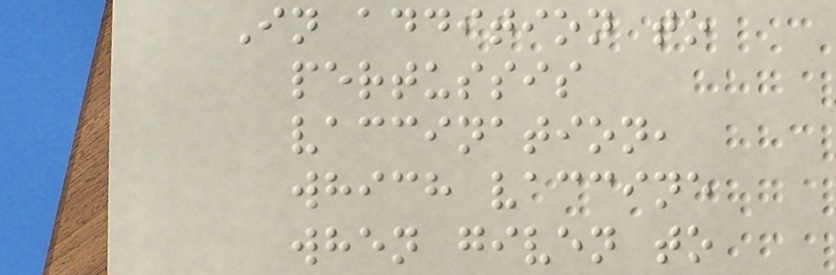In addition to
pertussis
vaccination,
which vaccine
when given to
